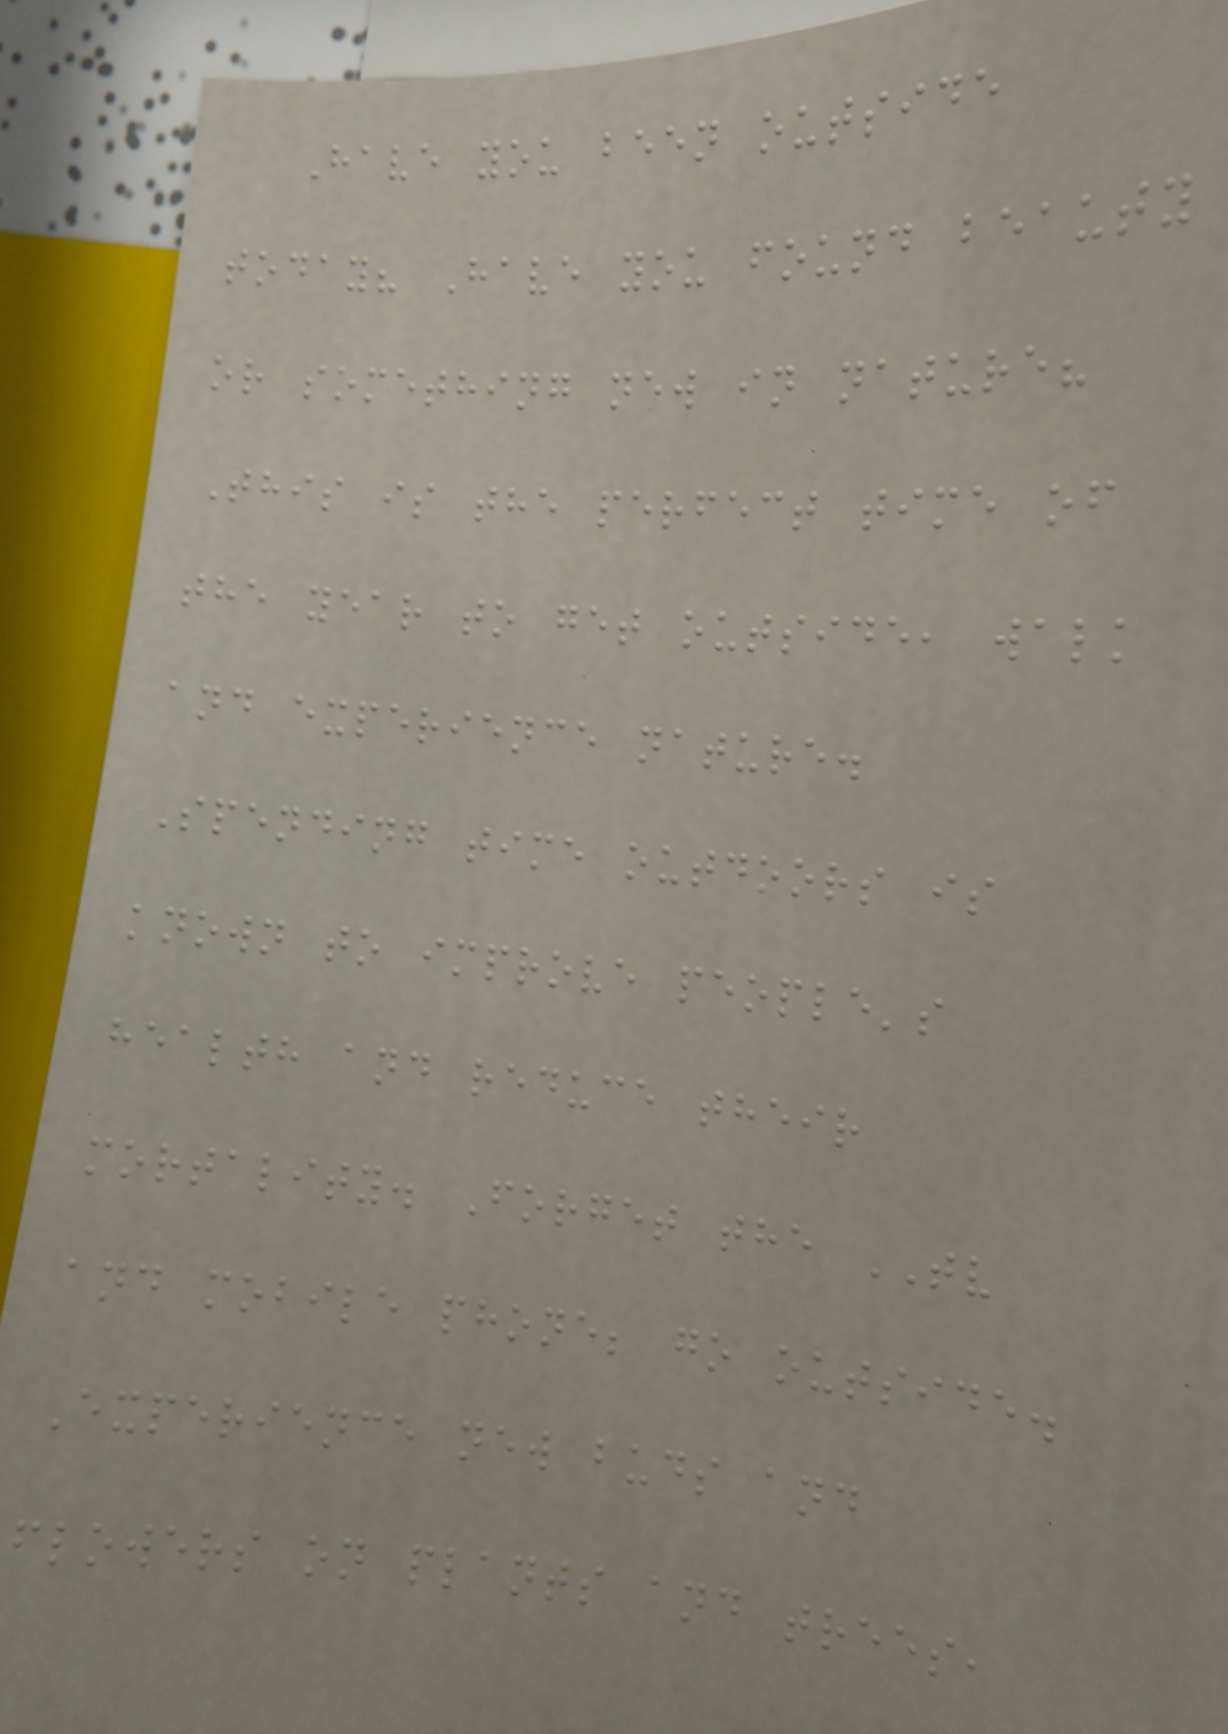Have you been outside
today? Have you found beauty
or something new in nature?
This is the perfect time of
the year to get outside, walk
and experience nature.
Spending time outdoors is
known to improve people's
health and reduce their
mortality. Forget the TV
and mobile phone; go outside.
Experience new buds and
flowers on plants and trees,
